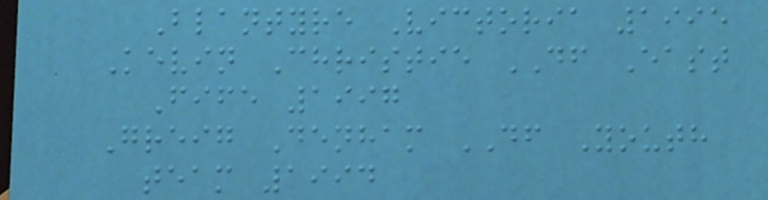Blantyre Victoria 1995
Kevin Christie DF East
Fife 1997
Greig Denham DF Youth
team 1994
